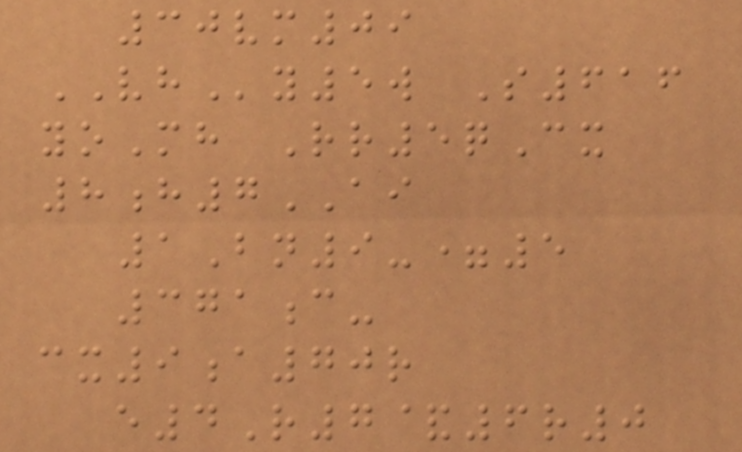30vm09
VHy5w S616
yoMh Rr5qCx
8h7AI
1Bn9-=5
371c-
cx9a70r
e4R7&6r0
